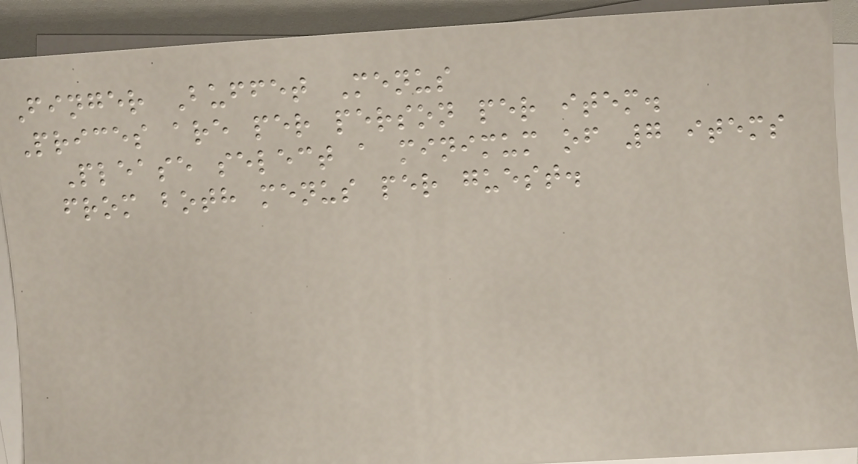Finger Buffet Menus
Prices are per person per item.
Please select a minimum of 7 items
from both menus per guest.
